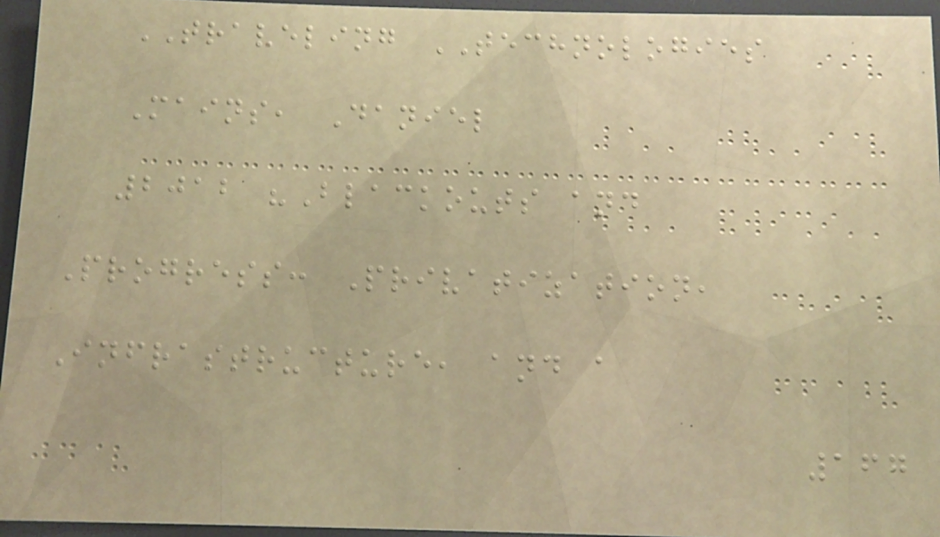TRAVELING TECHNOLOGIES
Mains, Daniel
2012 "Blackouts and
Progress: Privatization,
Infrastructure, and a
167
